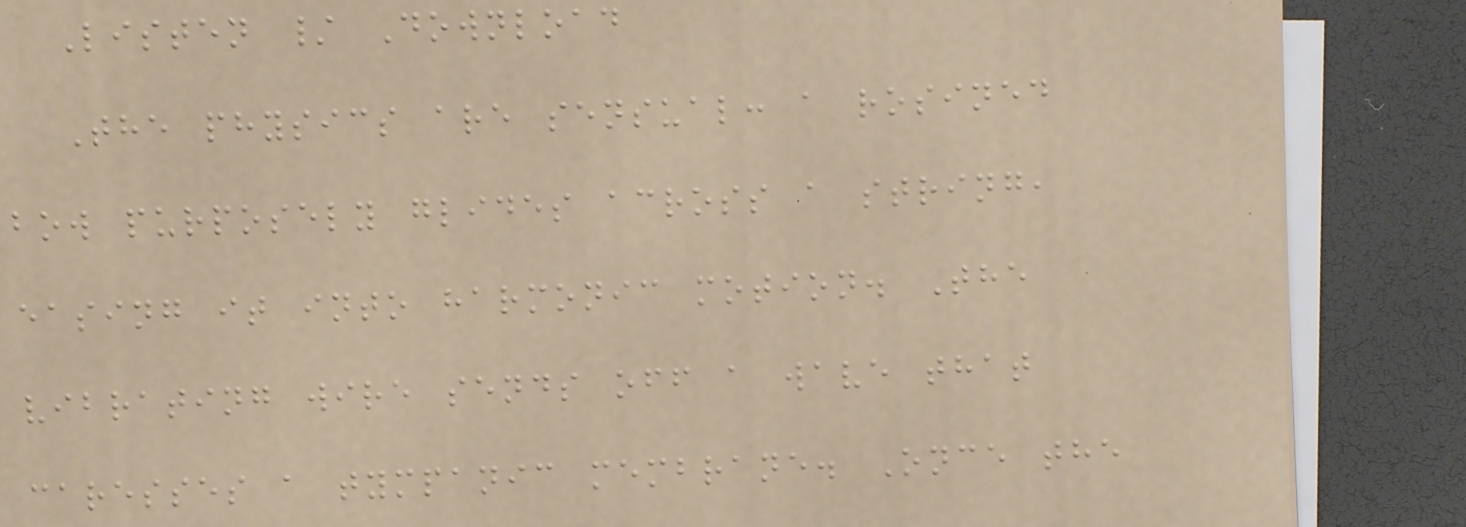Listen / Download
The physics are sensual: a rosined
bow purposely glides across a string,
easing it into harmonic motion. The
vibrating wire sends off a wave that
caresses a tympanic membrane. Once the
